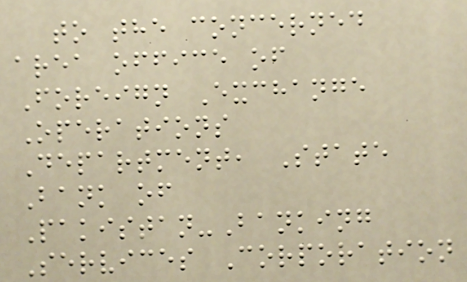to the concerned
area office of
Foreign Exchange
Operations
Department, State
Bank of
Pakistan-Banking
Services Corporation
